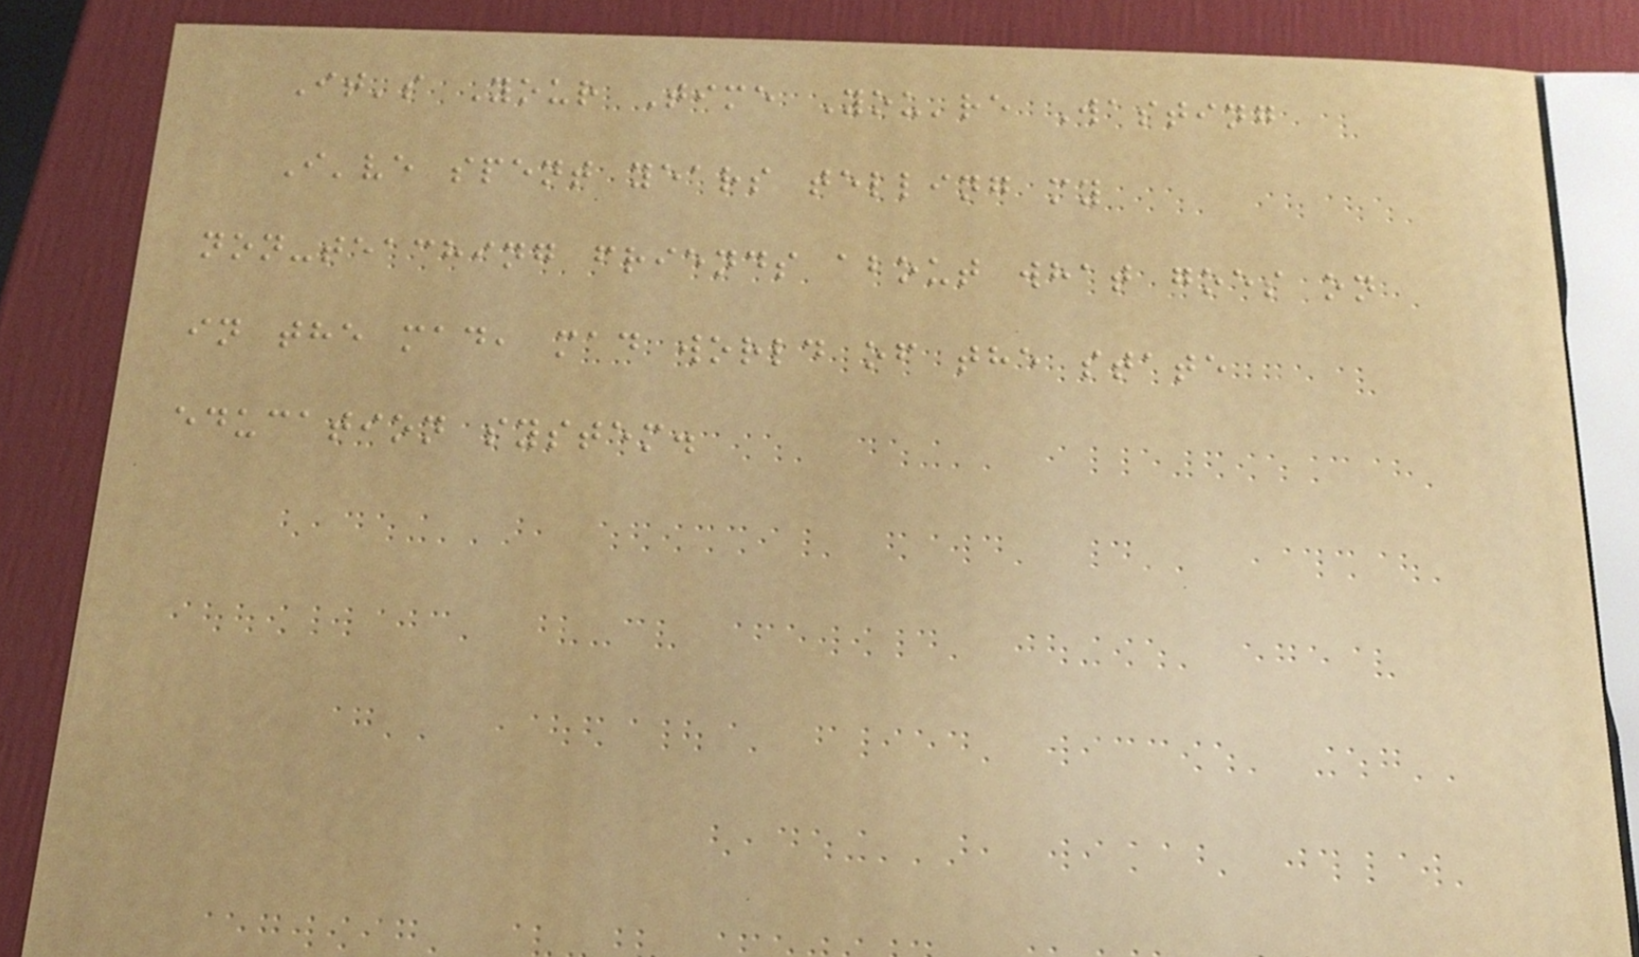It's Your Time You're Wasting
I've spent years telling my
non-teaching friends about what goes on
in the mad, mad world of the state
education system.
